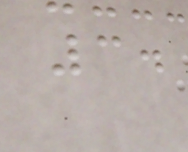3.
